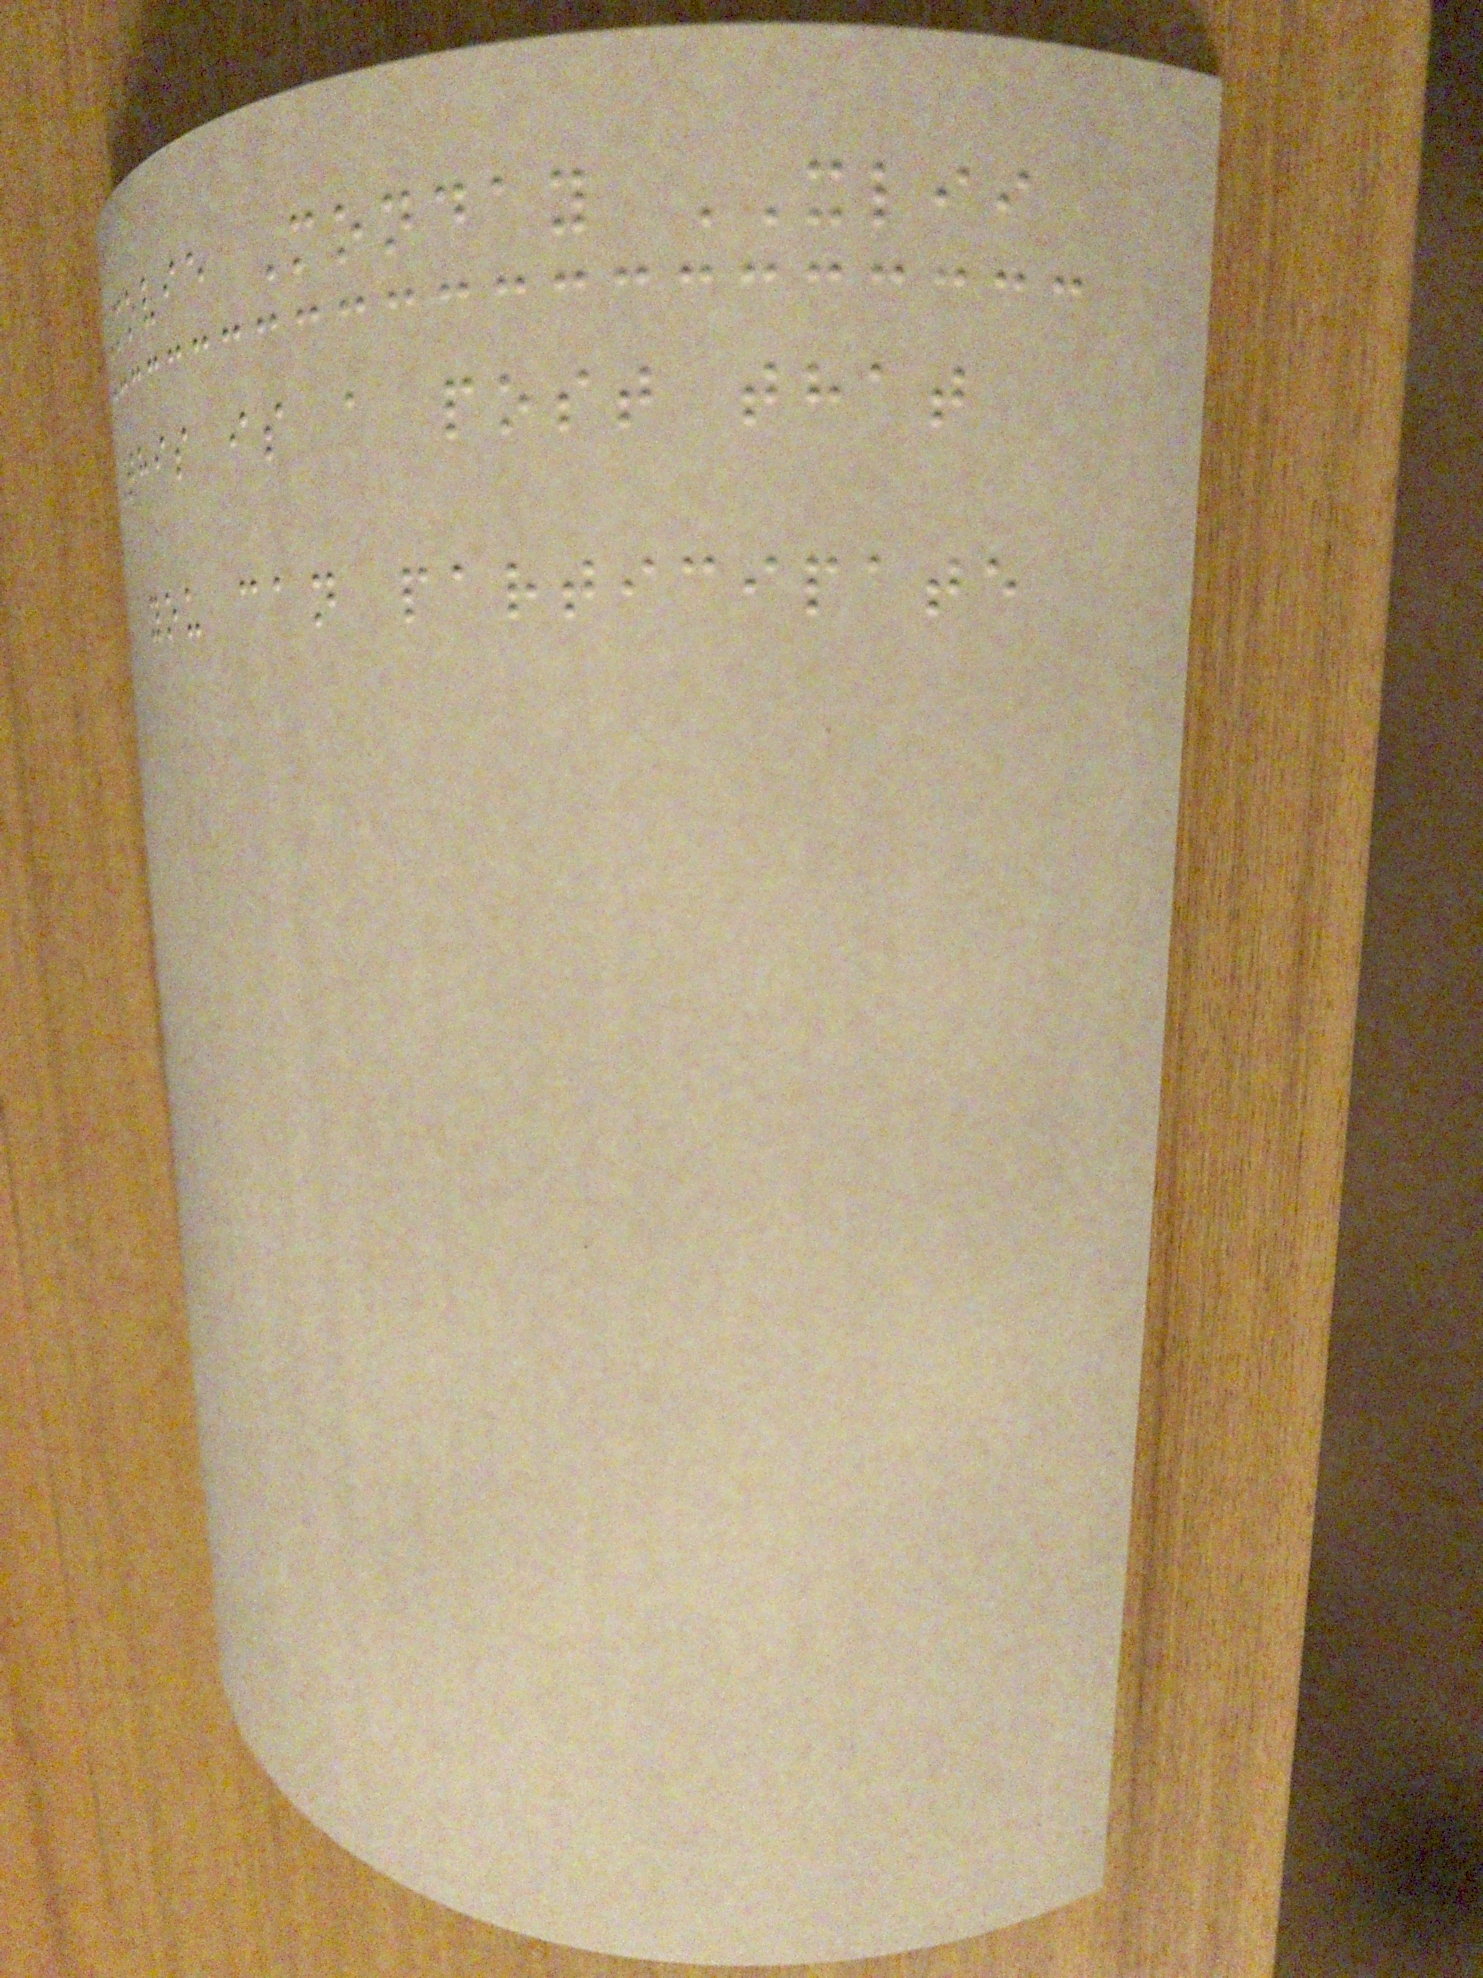Movie Monday XLII
This is a post that
you can participate
